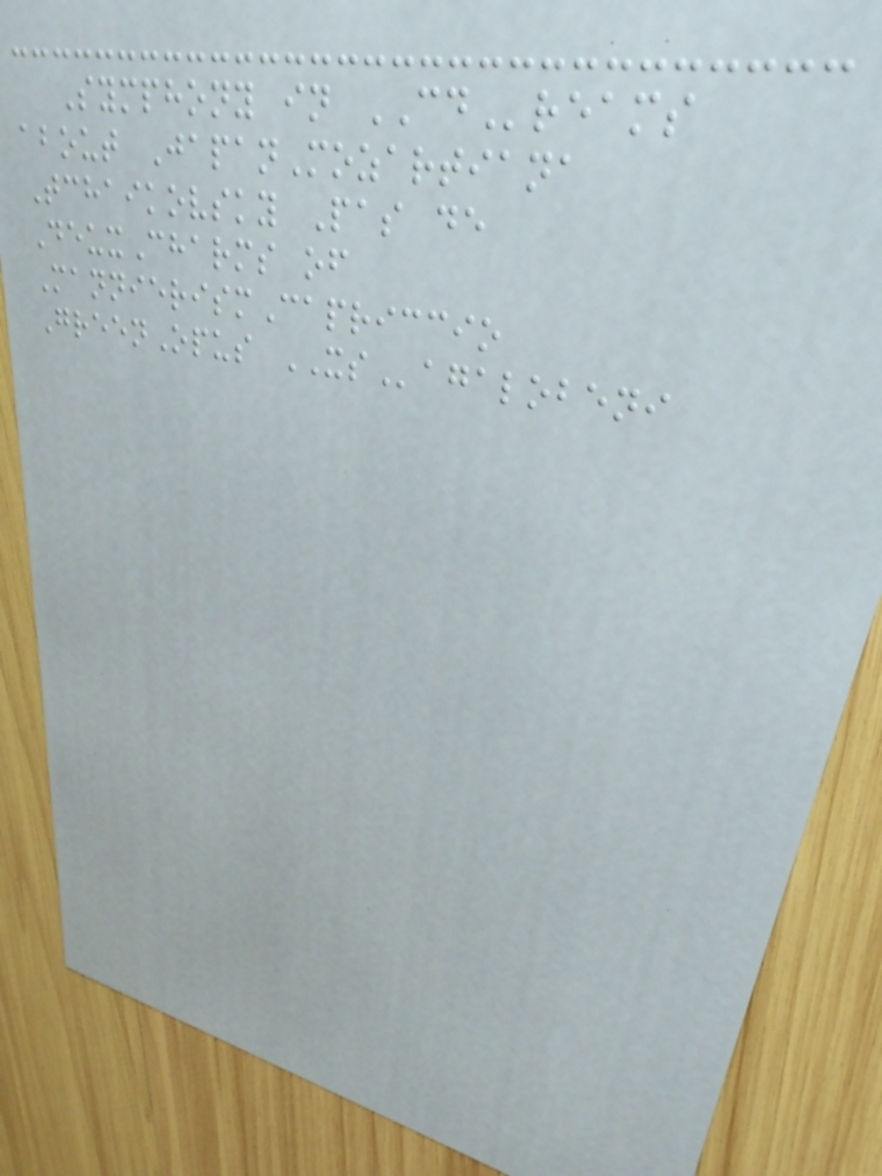Symphony in CDreams
about JapanMozartiana
Tchaikovsky Pas de
DeuxCharms of
MannierismCapriccio
GreenOpus XSagalobeni
